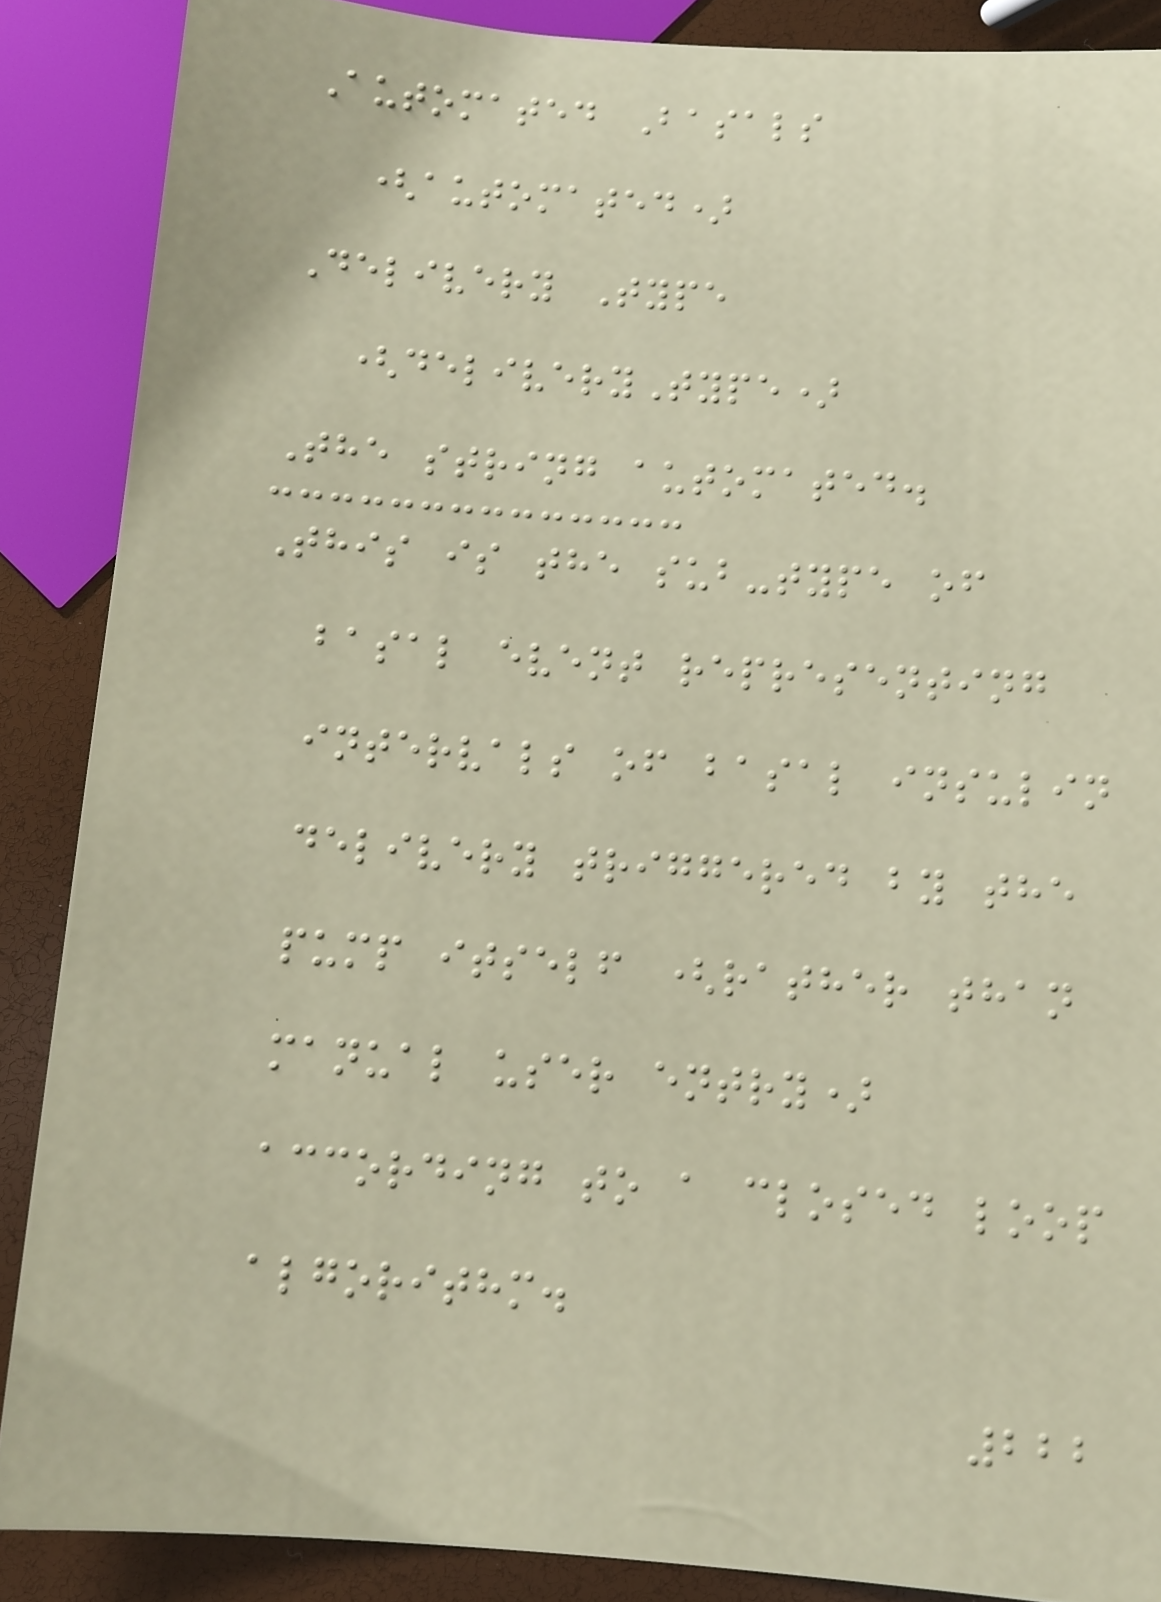Automated Basals
(automated)
Delivery Type
(deliveryType)
The string automated.
This is the sub-type of
basal event representing
intervals of basal insulin
delivery triggered by the
pump itself (rather than
manual user entry)
according to a closed loop
algorithm.
222
